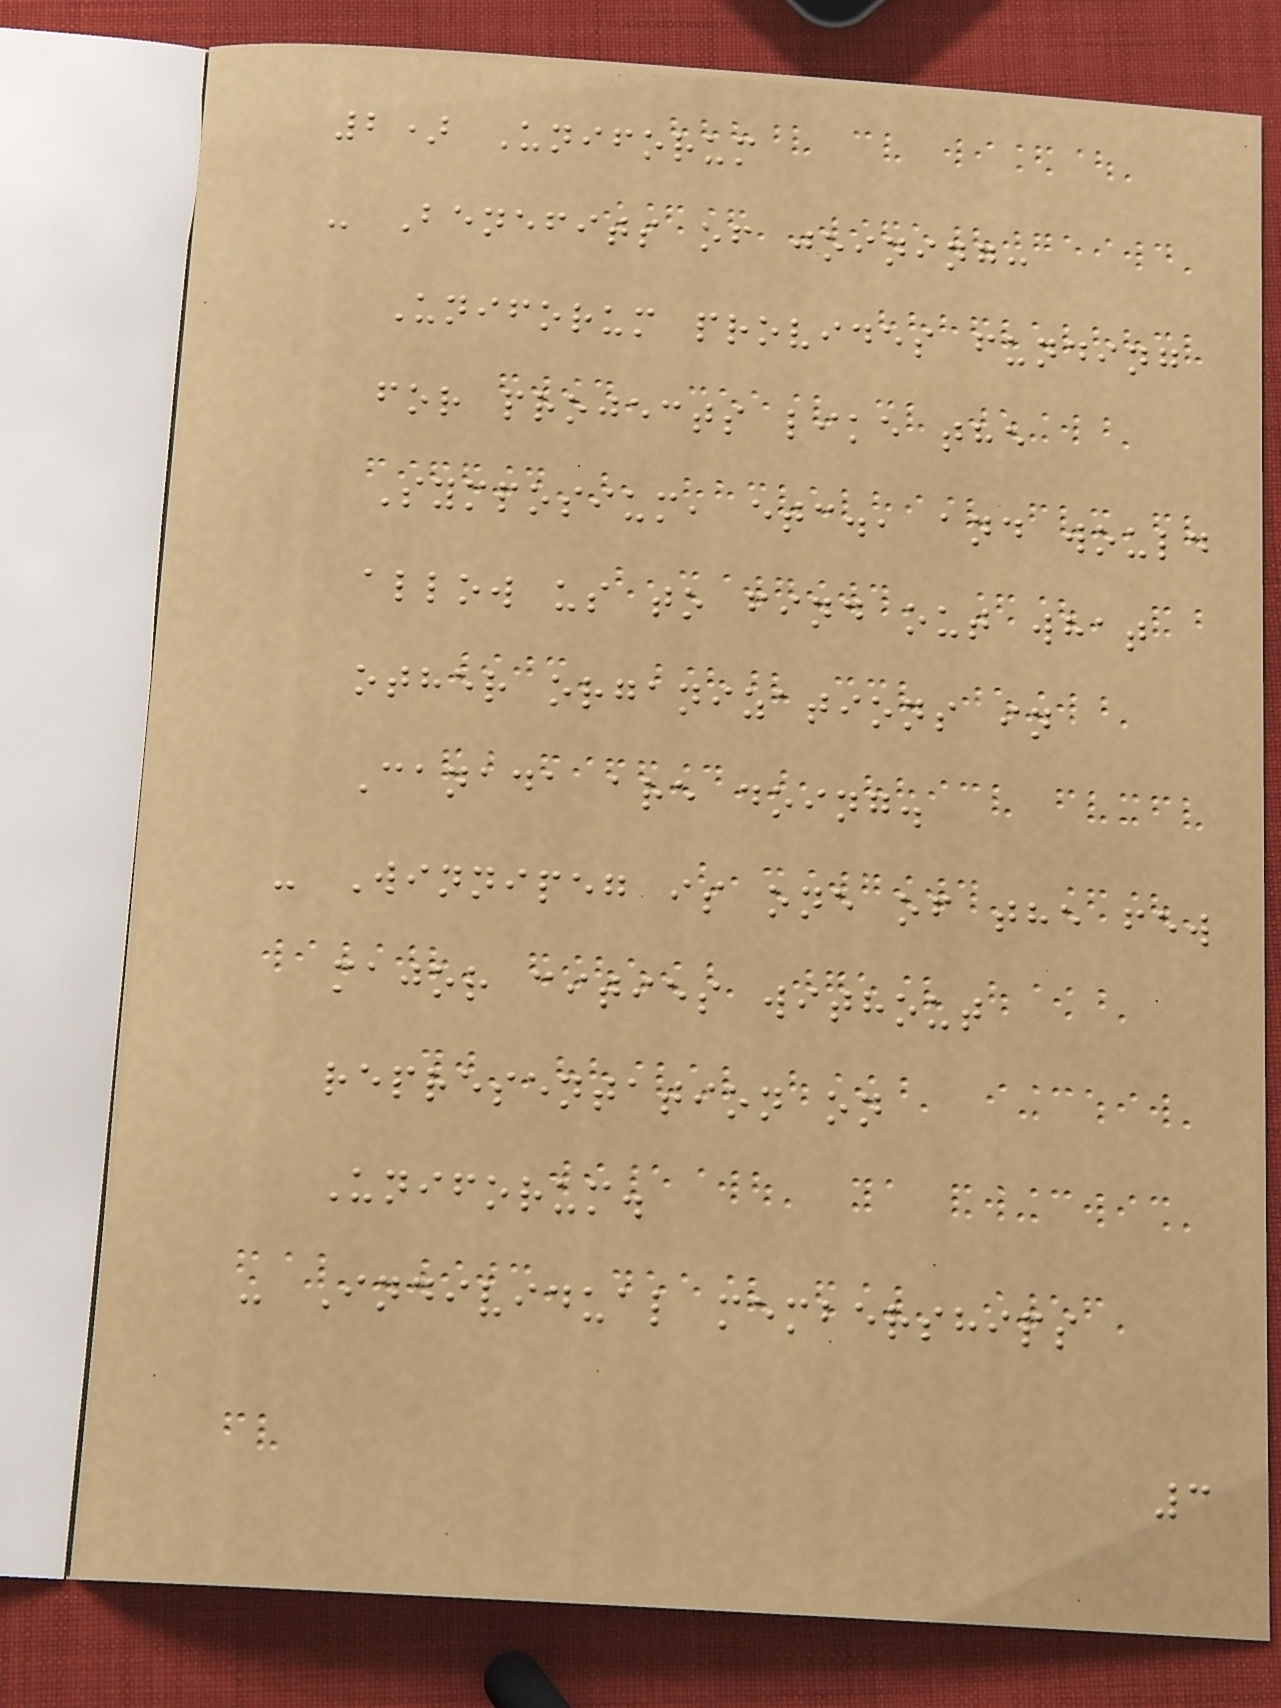2) Uniforum
- Benefits of joining:
Uniforum provides funding
for projects like the
Symposium, etc., and would
allow us to find out what
other organizations in
Canada are doing.
- Winnipeg is one of the few
major cities without
representation on
Uniforum.
- Individual memberships
3
